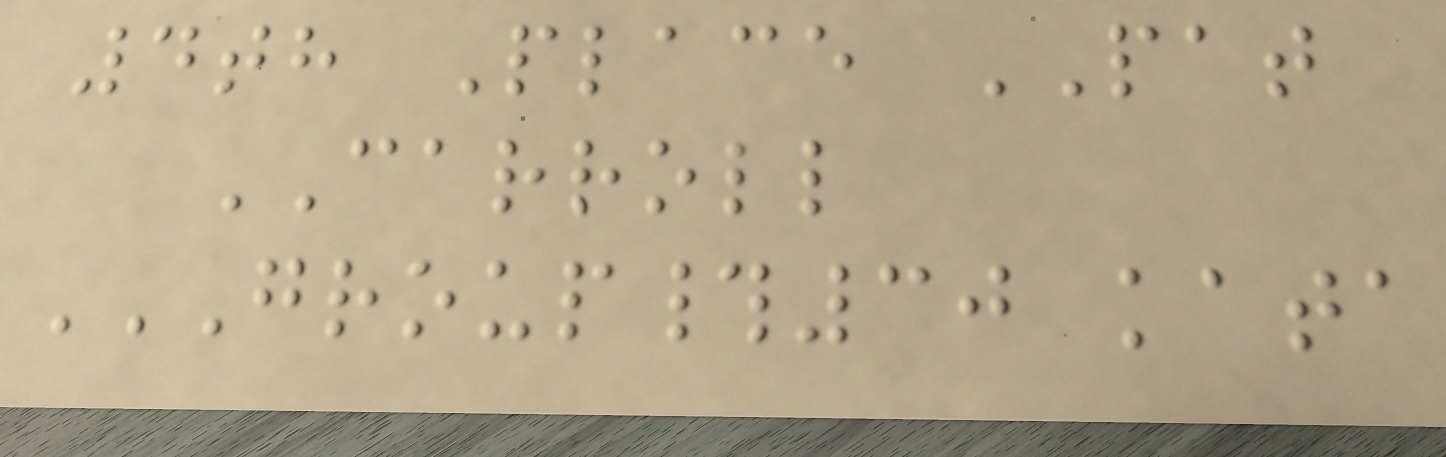4th Place PAT
CARROLL
GROUP#30 KATA
